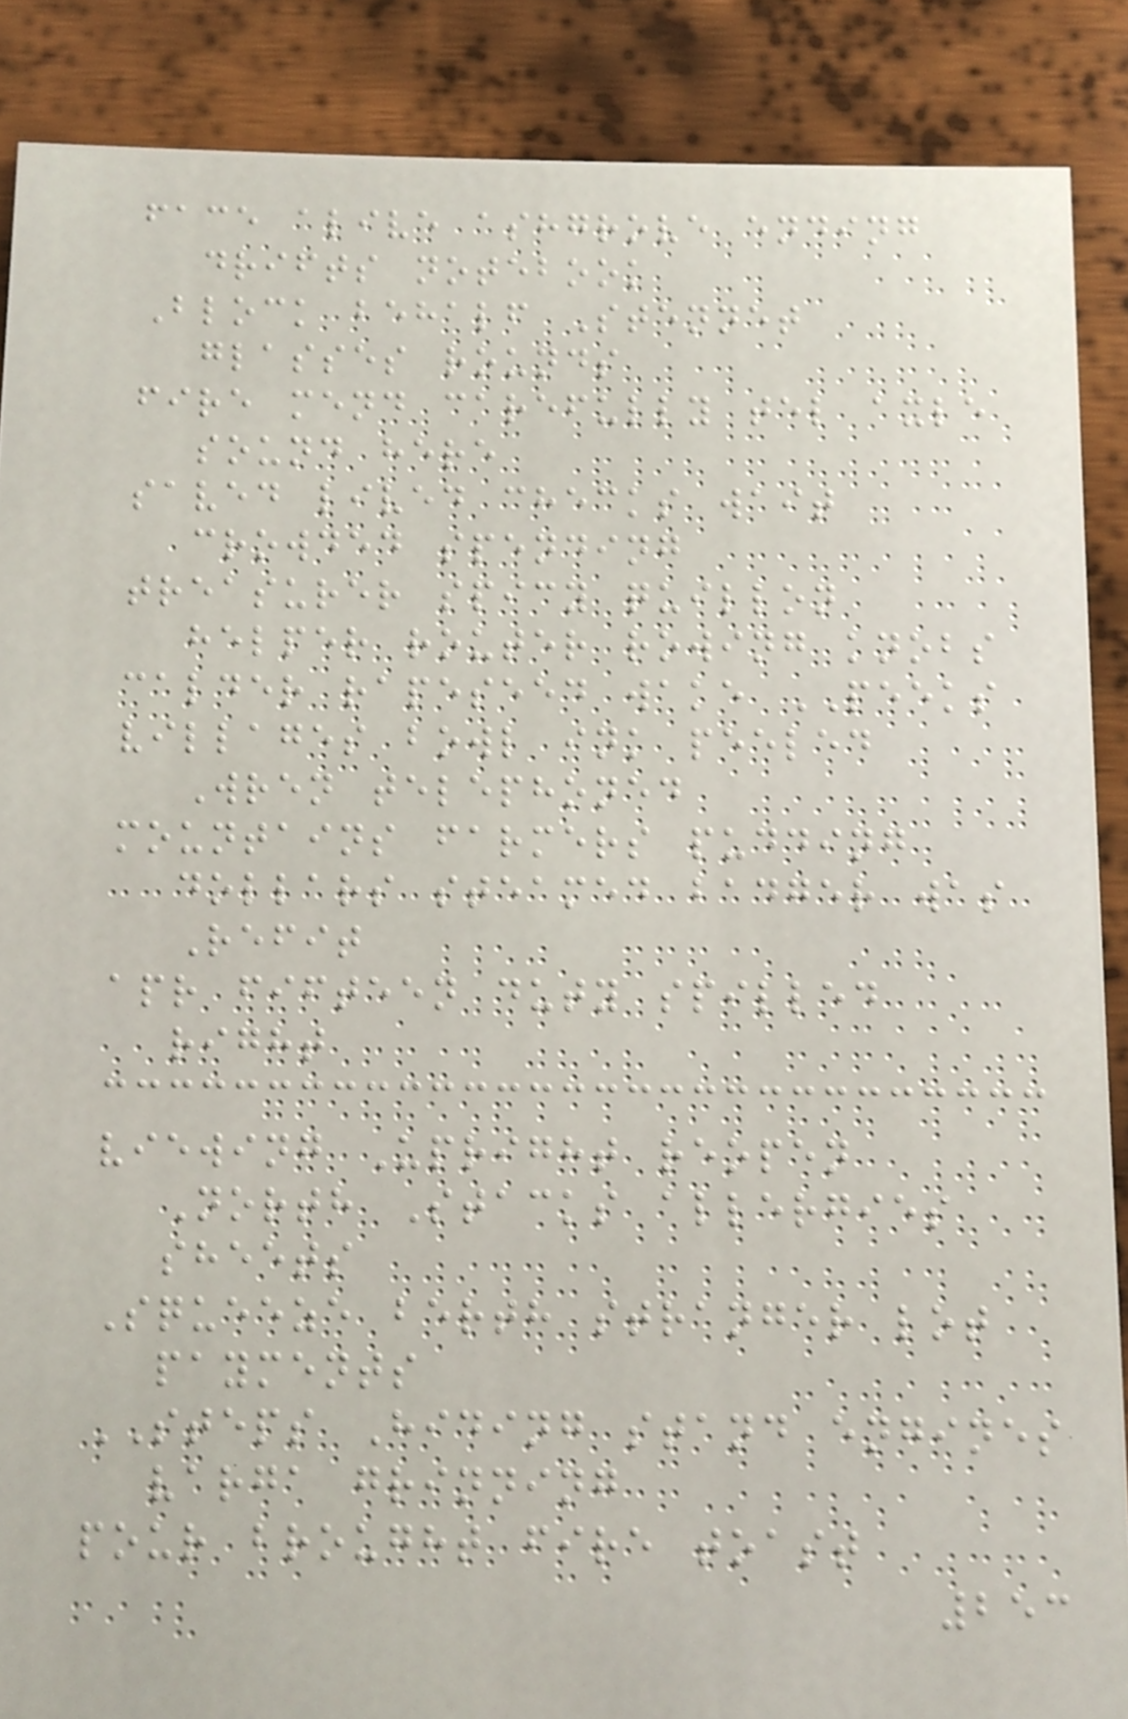face alive ashgrove ending
drifts notebook
Block behalf Stennet
glasses rounds
fire mend carefully tel axle
sound here
saved lived checks wait
crowded spending
treasurer spicy quillon
helper router rowing knobs
calder rapeseed wake PEEKS
villages bowl ink peeled
Wren telephoned
mountains farmers pudding
dollars steamed badger was
Refit
apr fifteen duty spilled
right
viewing Upright reopen
North Stacks allergies
sheets
Squeeze berth stranger lot
payments
STEPS Hiding stand engines
varga grinning
pour brought fire toast
253
